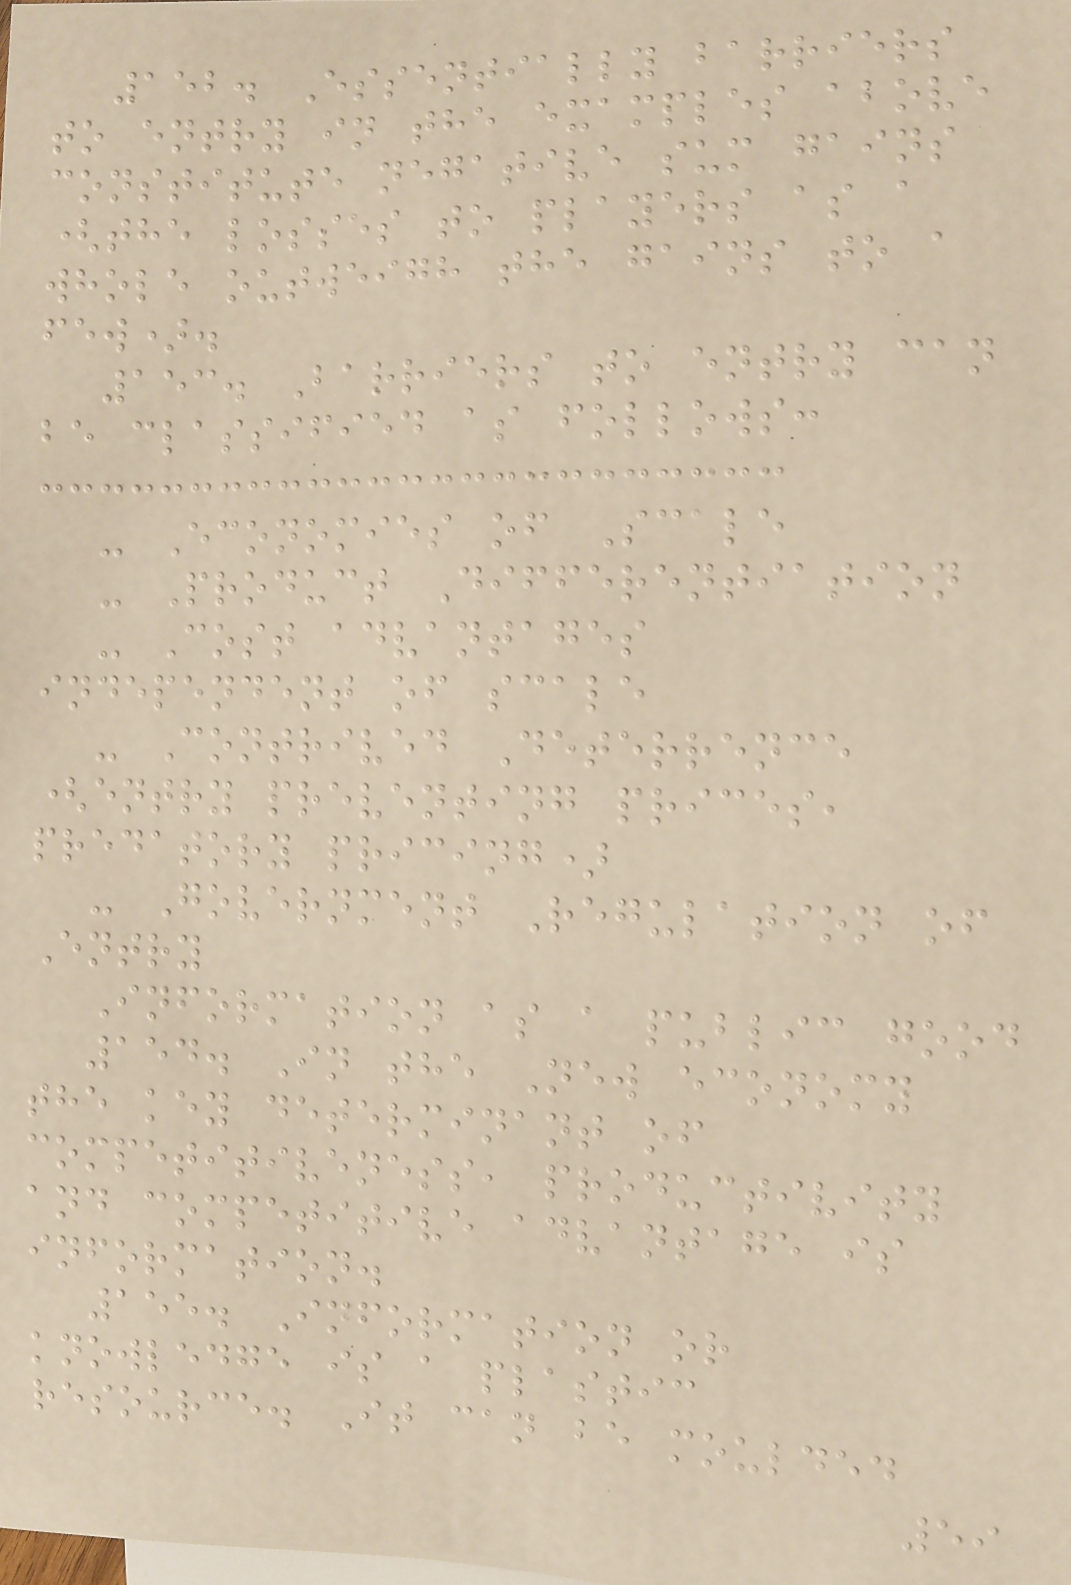152. Essentially barriers
to entry in the examples above
constitute negative sum gains
(the losses to players as a
whole outweigh the gains to a
few).
153. Barriers to entry can
be classified as follows:
- Economies of Scale
- Product Differentiation
- Cost advantages
independent of scale
- Contrived Deterrence
(entry preventing prices,
predatory pricing)
- Government Regulation of
Entry
Information as a public good
154. In the New economy
the key determinant of
competitiveness, productivity
and competitive advantage is
information.
155. Information or
knowledge is a plastic
resource. It can be moulded
59
